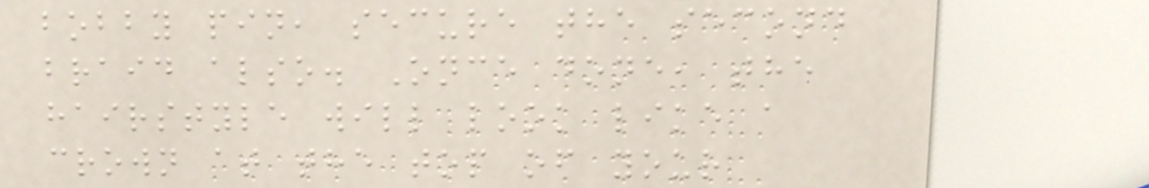bobby pin, secure the second
braid also. Once done, the
hairstyle will look like a
crown at the top of your
